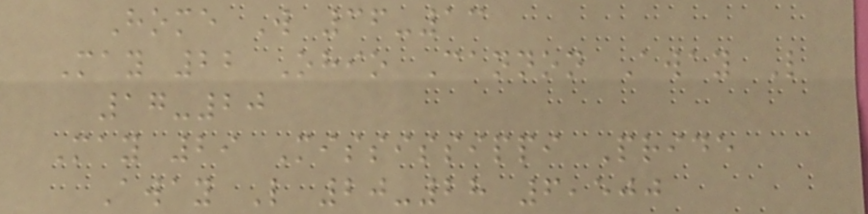Home W 36-13
May 22 Ohio Cannon Away L
17-20
May 29 Mississippi Pride
Away L 20-28 6,500
